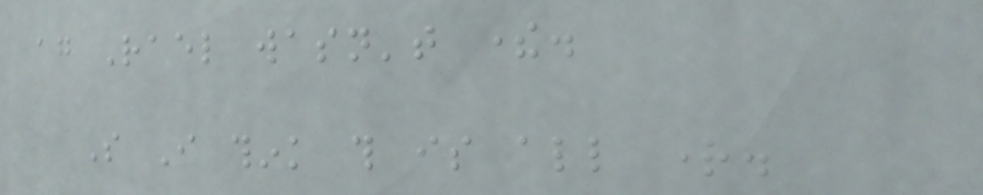again Rael wasn't there.
So I think this is all right.
